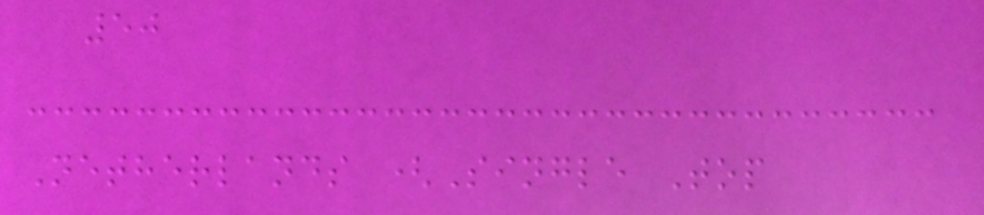50
Netherlands (Single Top
